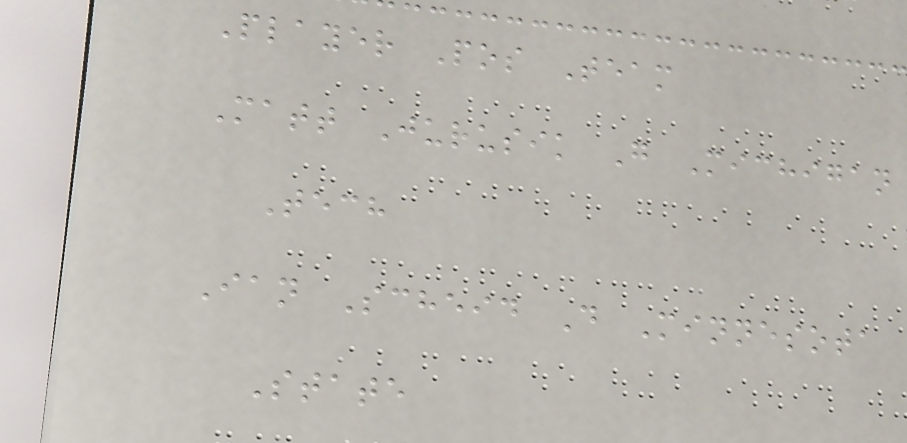Player Pos Team
Matt Jurusik G Michigan
Tech
Ian Scheid D Minnesota
State
